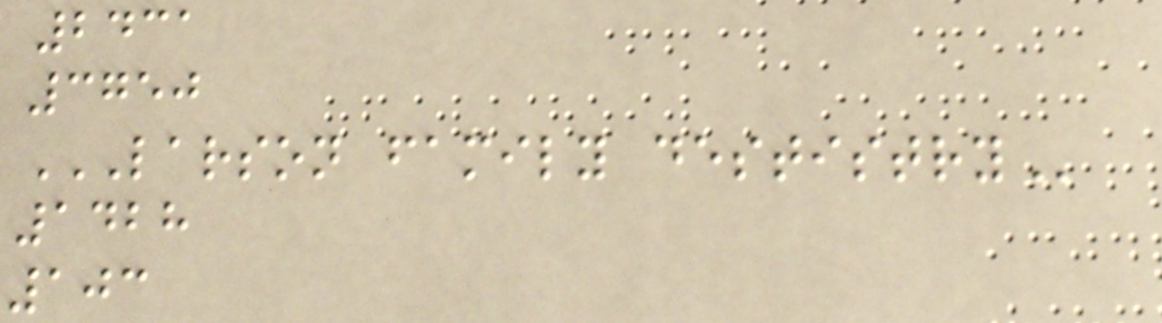2431
3750
LARSON FAMILY DESTISTRY
1428
103
